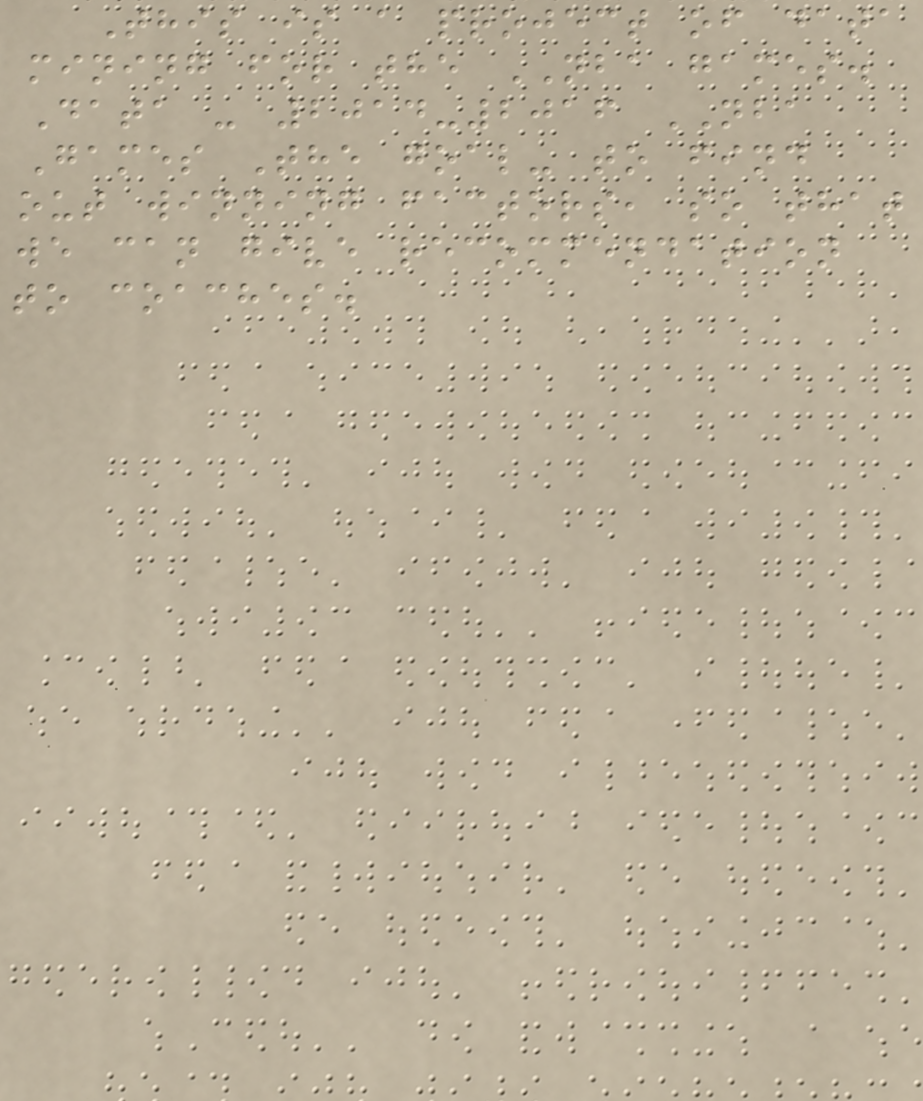This is a project of data
mining for the NBA games.
Data - 2014-2016 NBA
Games The goal- to find
out winning factors, so that
we can give recommendation
to coaches.
